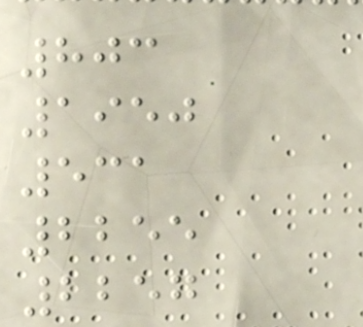803
1950
531
2255
2257
